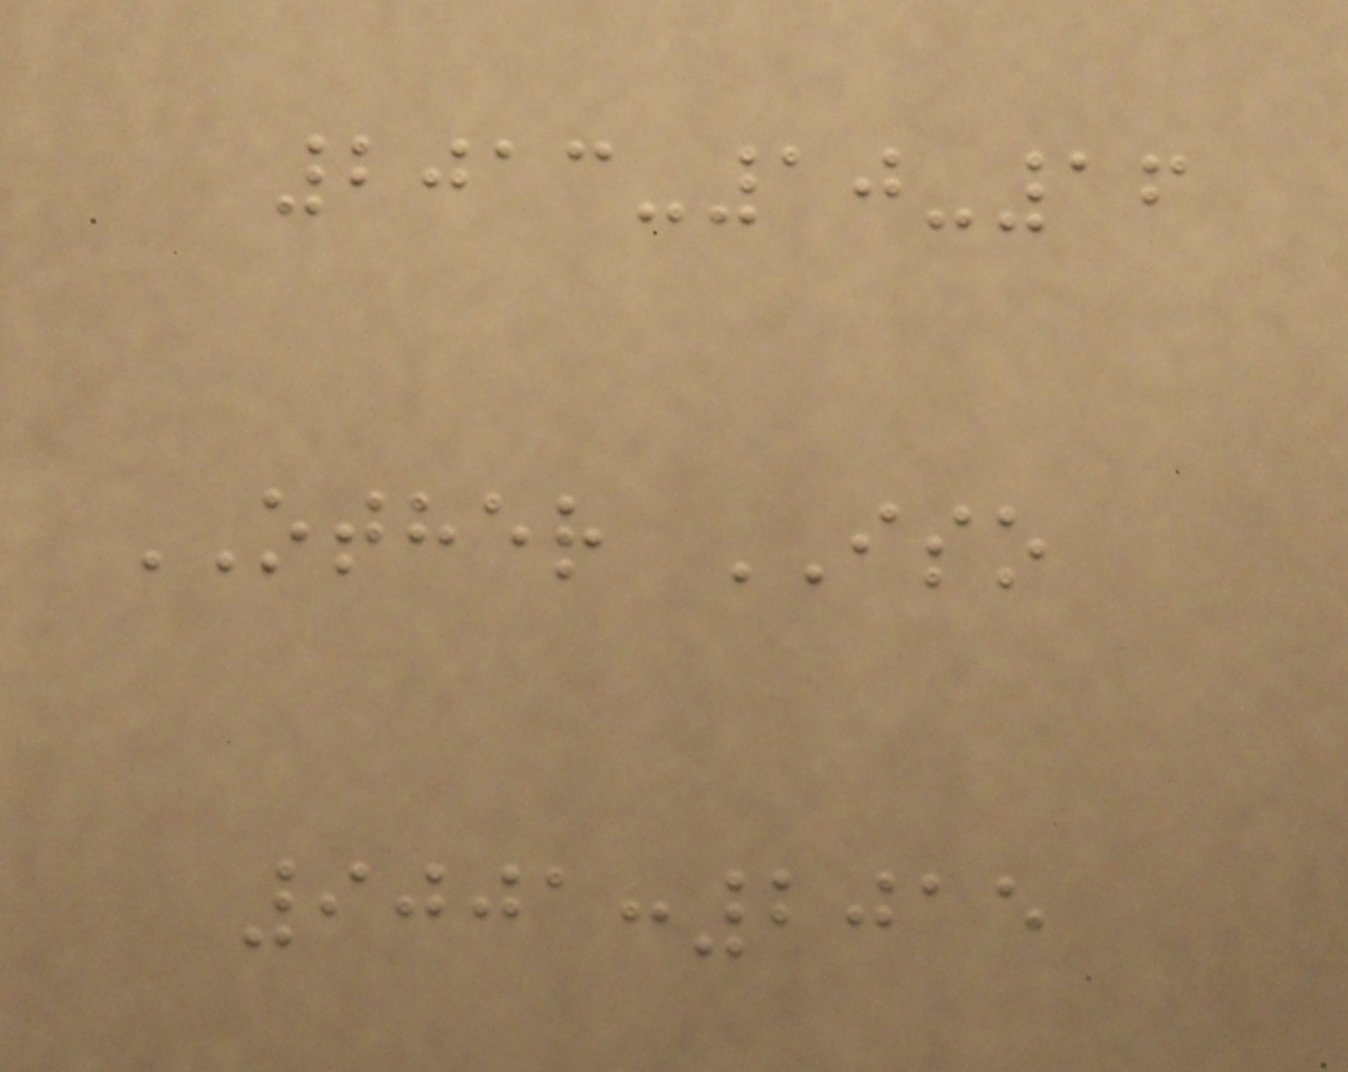2013-10-16
OTHER ISO
9001:2015
